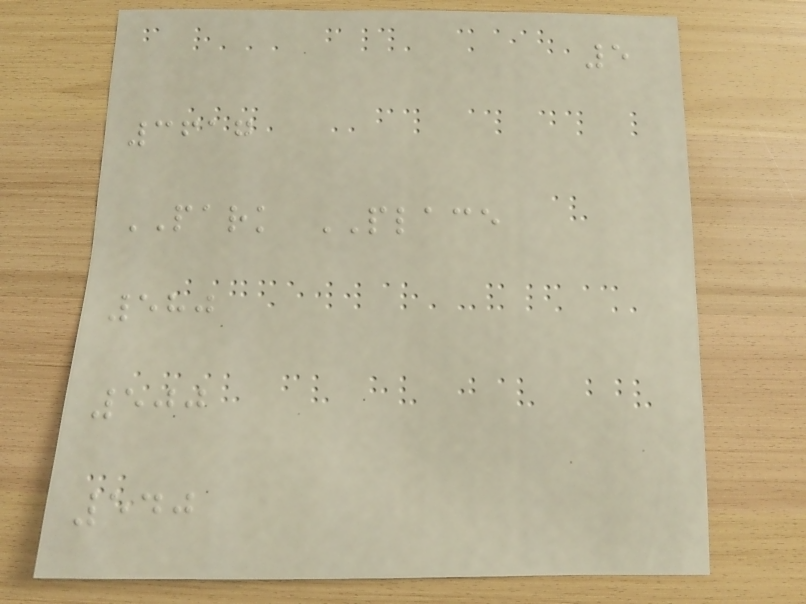5
3617
PARK PLACE
580
500
540
